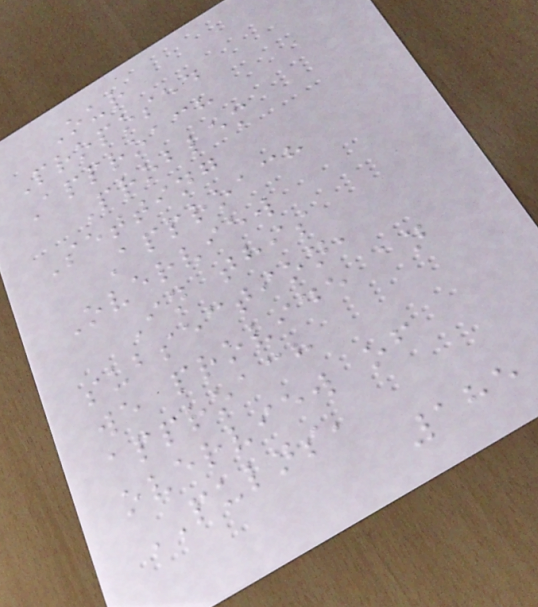Our
Proposed
Approach
Problem
Setting
Approach
Overview
In this
subsection,
we provide an
approach
overview of
PULNS,
185
